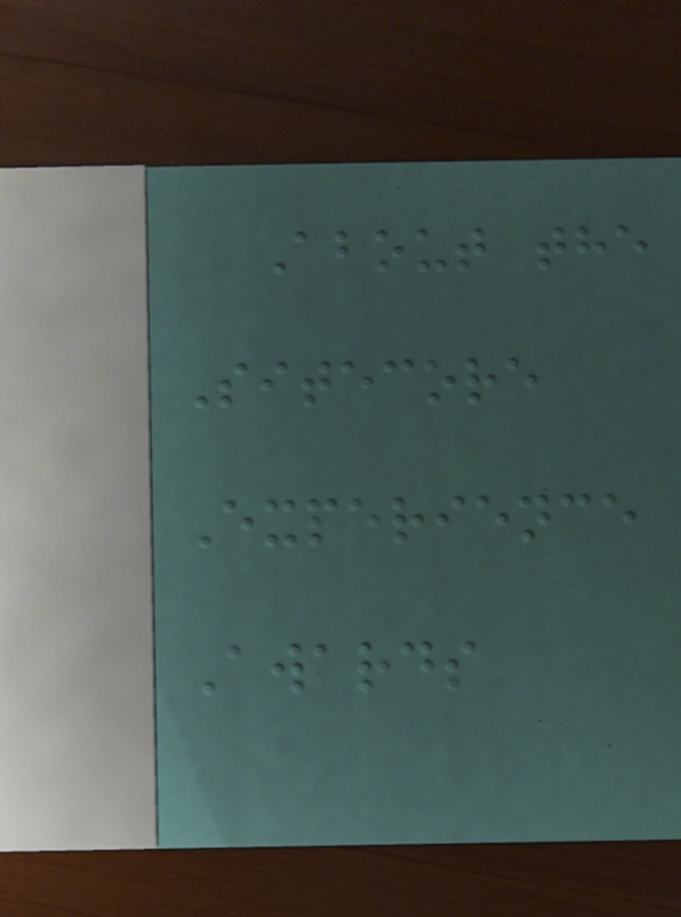About the
Sitecore
Experience
Awards
